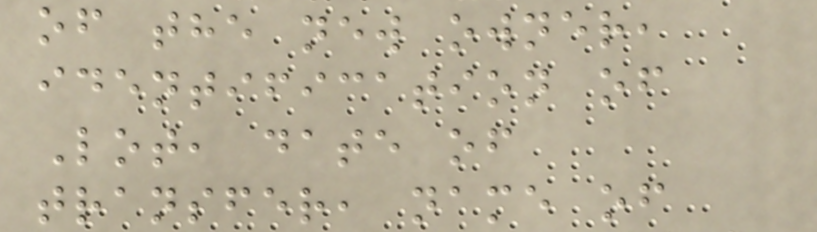of the new owner,
identification of
Lot, date of
transfer, name of
